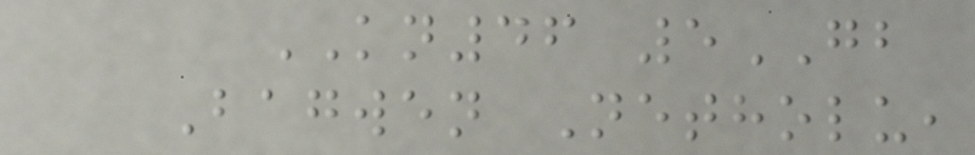KN46 5GB
Bagwen Netholu,
